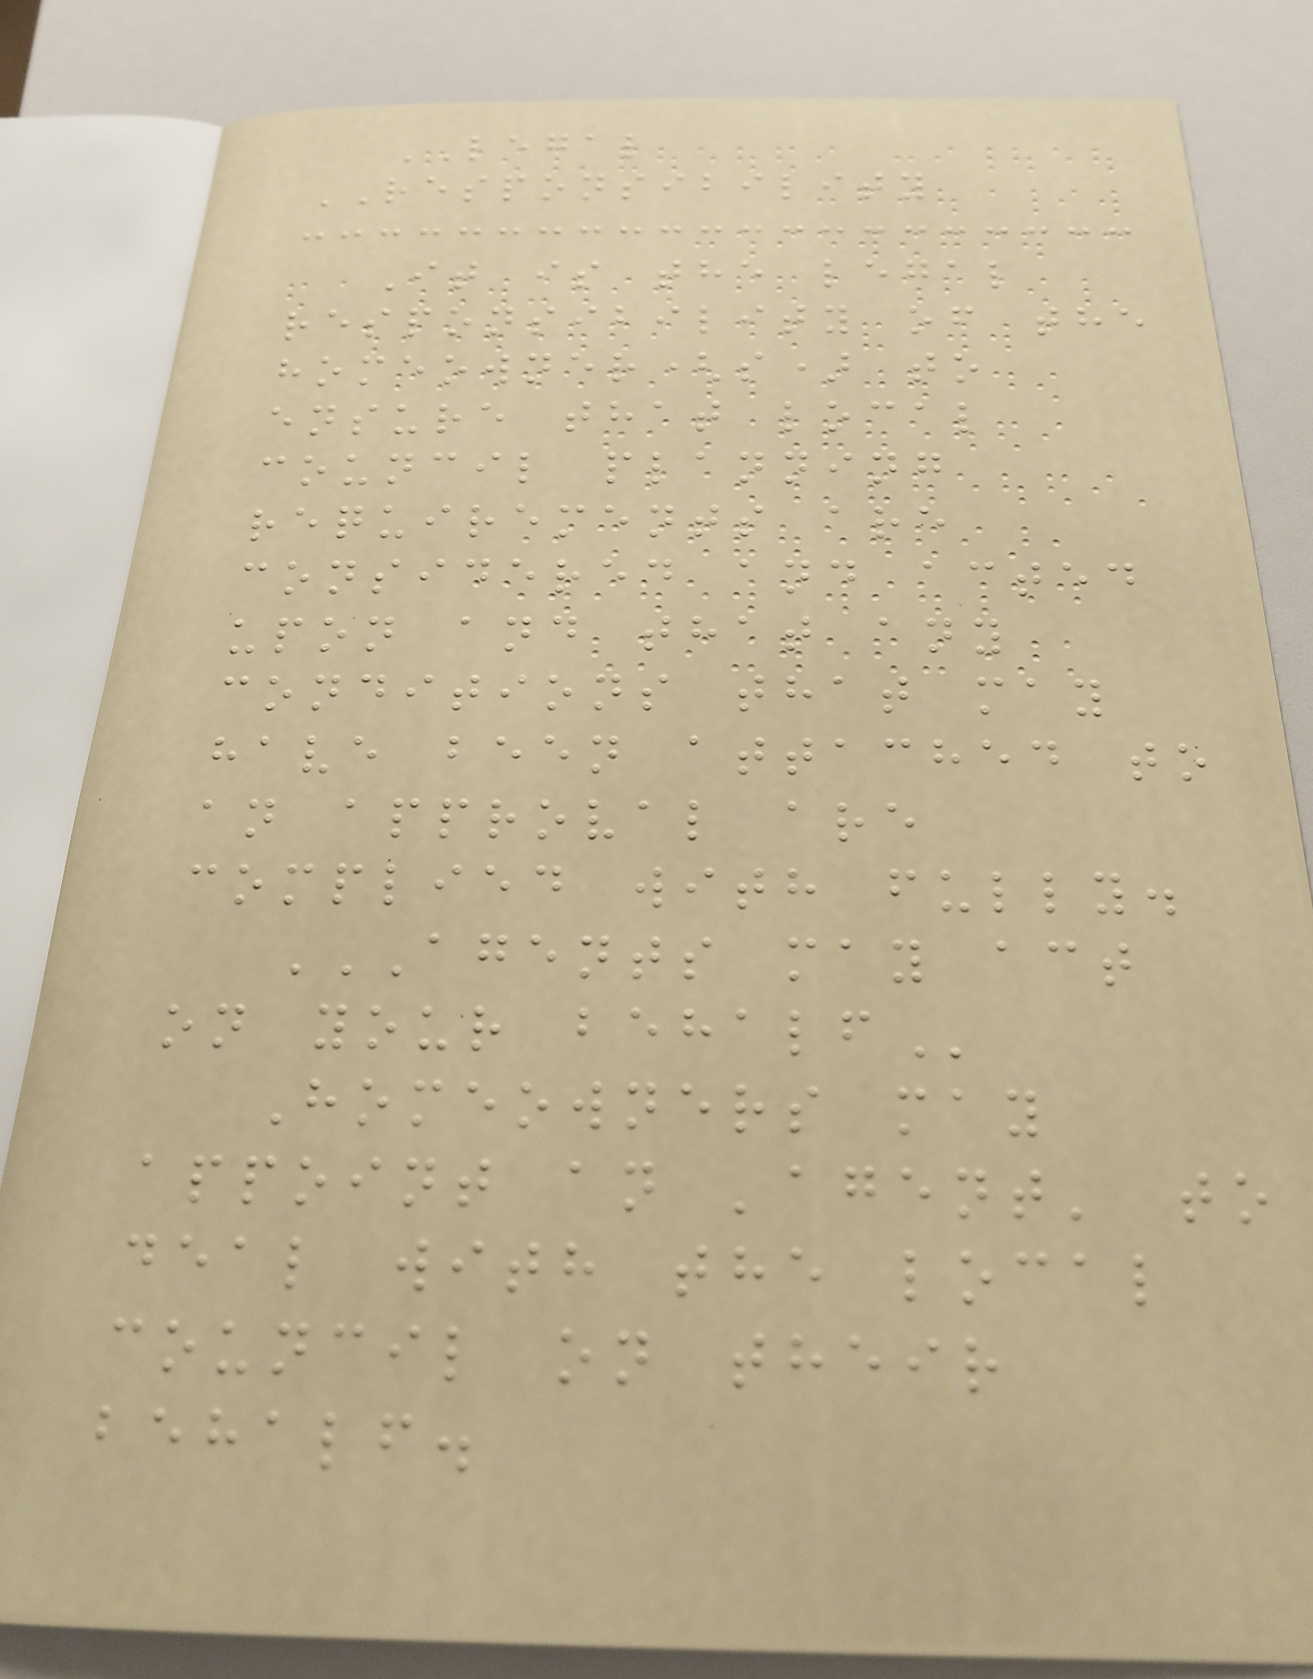LEGAL
RESPONSIBILITY
It is the legal
responsibility of the
homeowner(s) to
ensure that local
council planning
requirements are
considered and acted
upon and that any
conditions that may
have been attached to
an approval are
complied with fully.
AGENTS MAY ACT
ON YOUR BEHALF
Homeowners may
appoint an 'agent' to
deal with the local
council on their
behalf.
